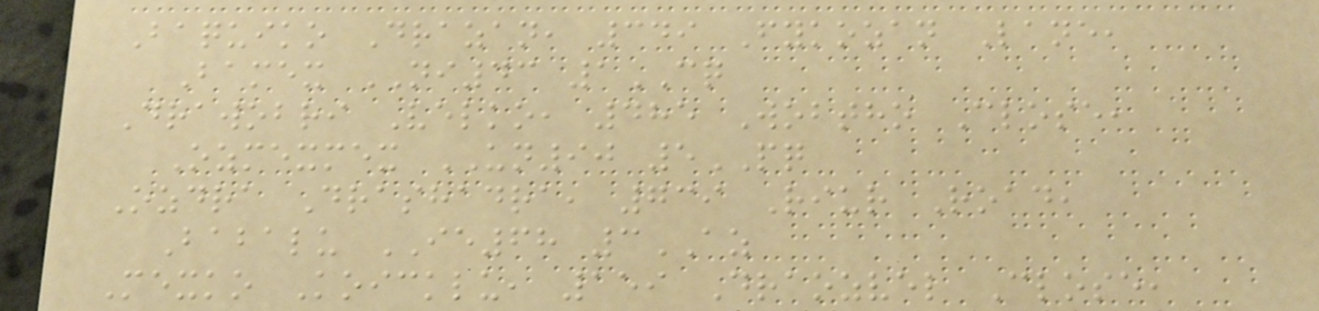Baquiko Drazan, 349 Fykozan Lane,
Bamex NI43 1CQ
Drawobri Velko, 485 Wobtho Close,
Ozmexmex UN90 5PQ
Ozdra Drashadra, 739 Riur Road,
Babalu IE68 3AZ
Mexko Koicklu, 159 Draozvel Close,
